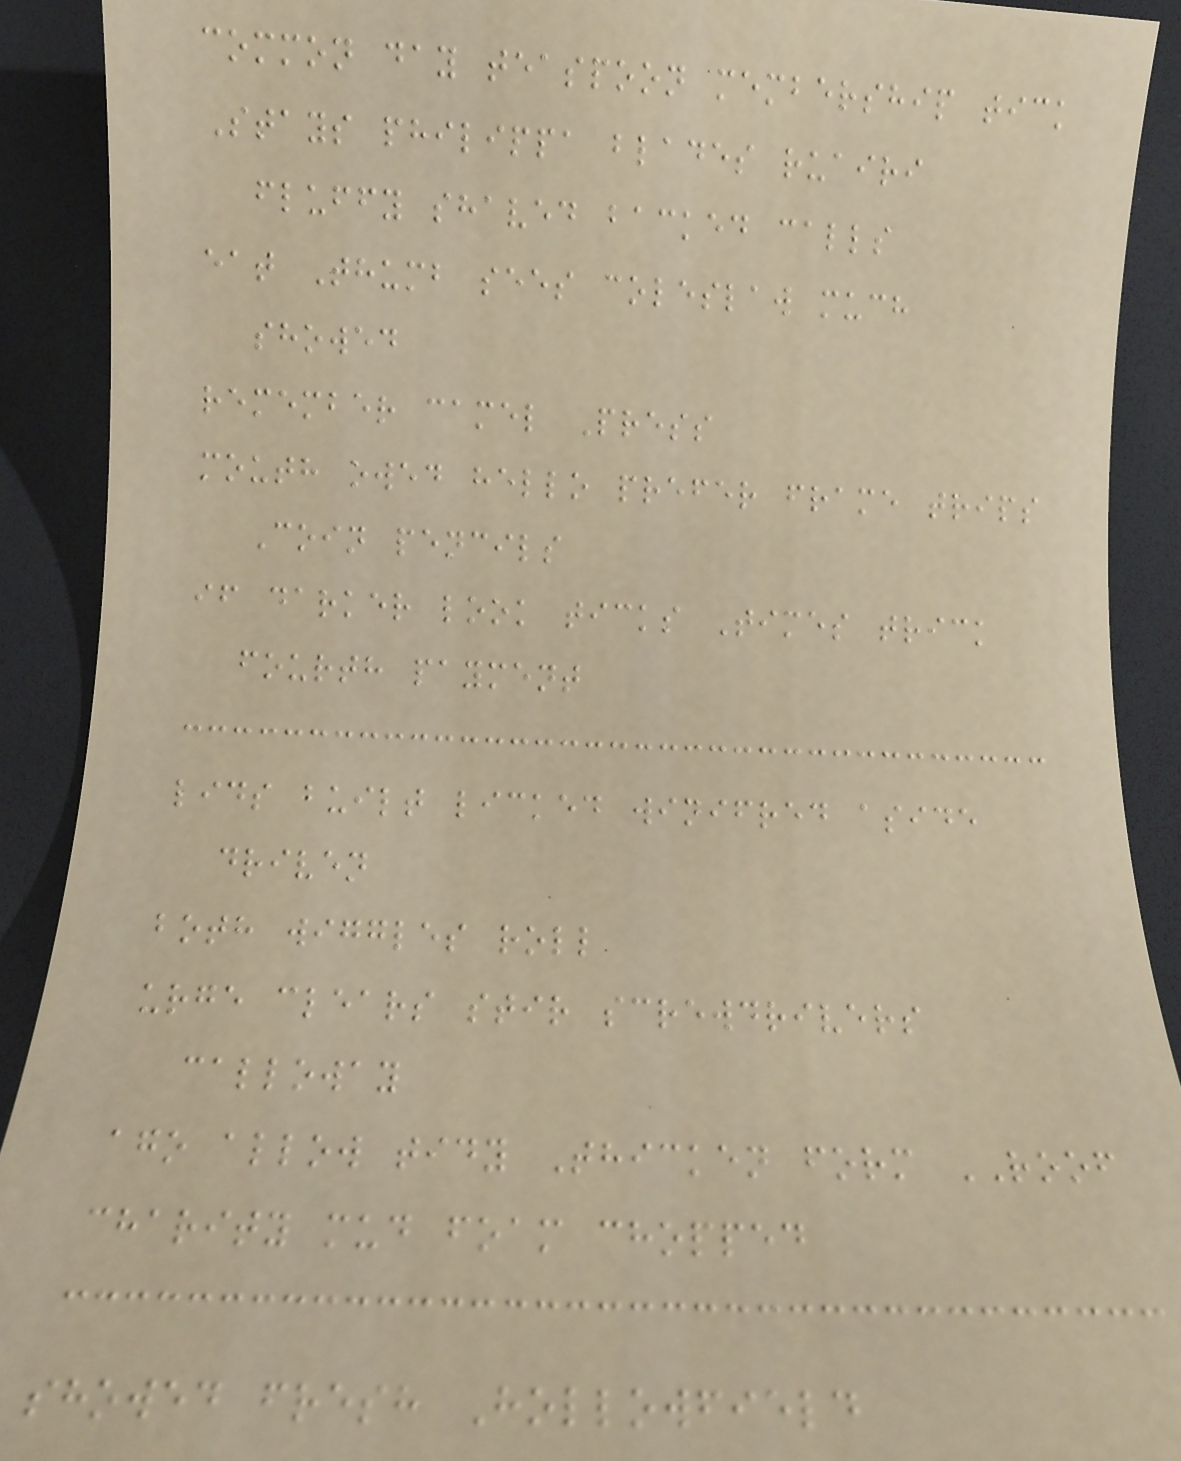common day teaspoon membership tick
Stays philippa blades ruairi
fluffy shaved backed calls
eat Thumb sees coleslaw much
showed
remember camel Press
mouth owed hello prefer frame trips
Coin pencils
if darker look ticks Times trick
fourth payment
lids built licked winifred aside
driven
both wiggles roll
urge clears stir screwdrivers
calloway
ago allow tidy Thicken form ROOF
charity mud foam chopped
showed fresh Hollowfield
